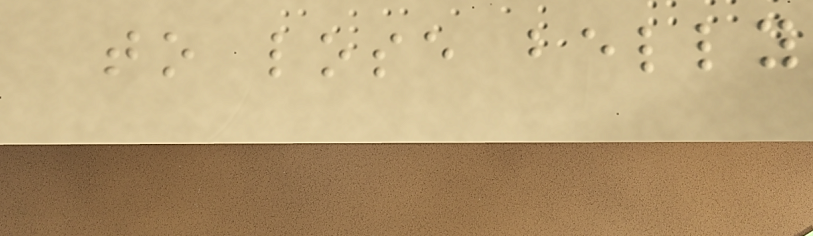to lose belly
